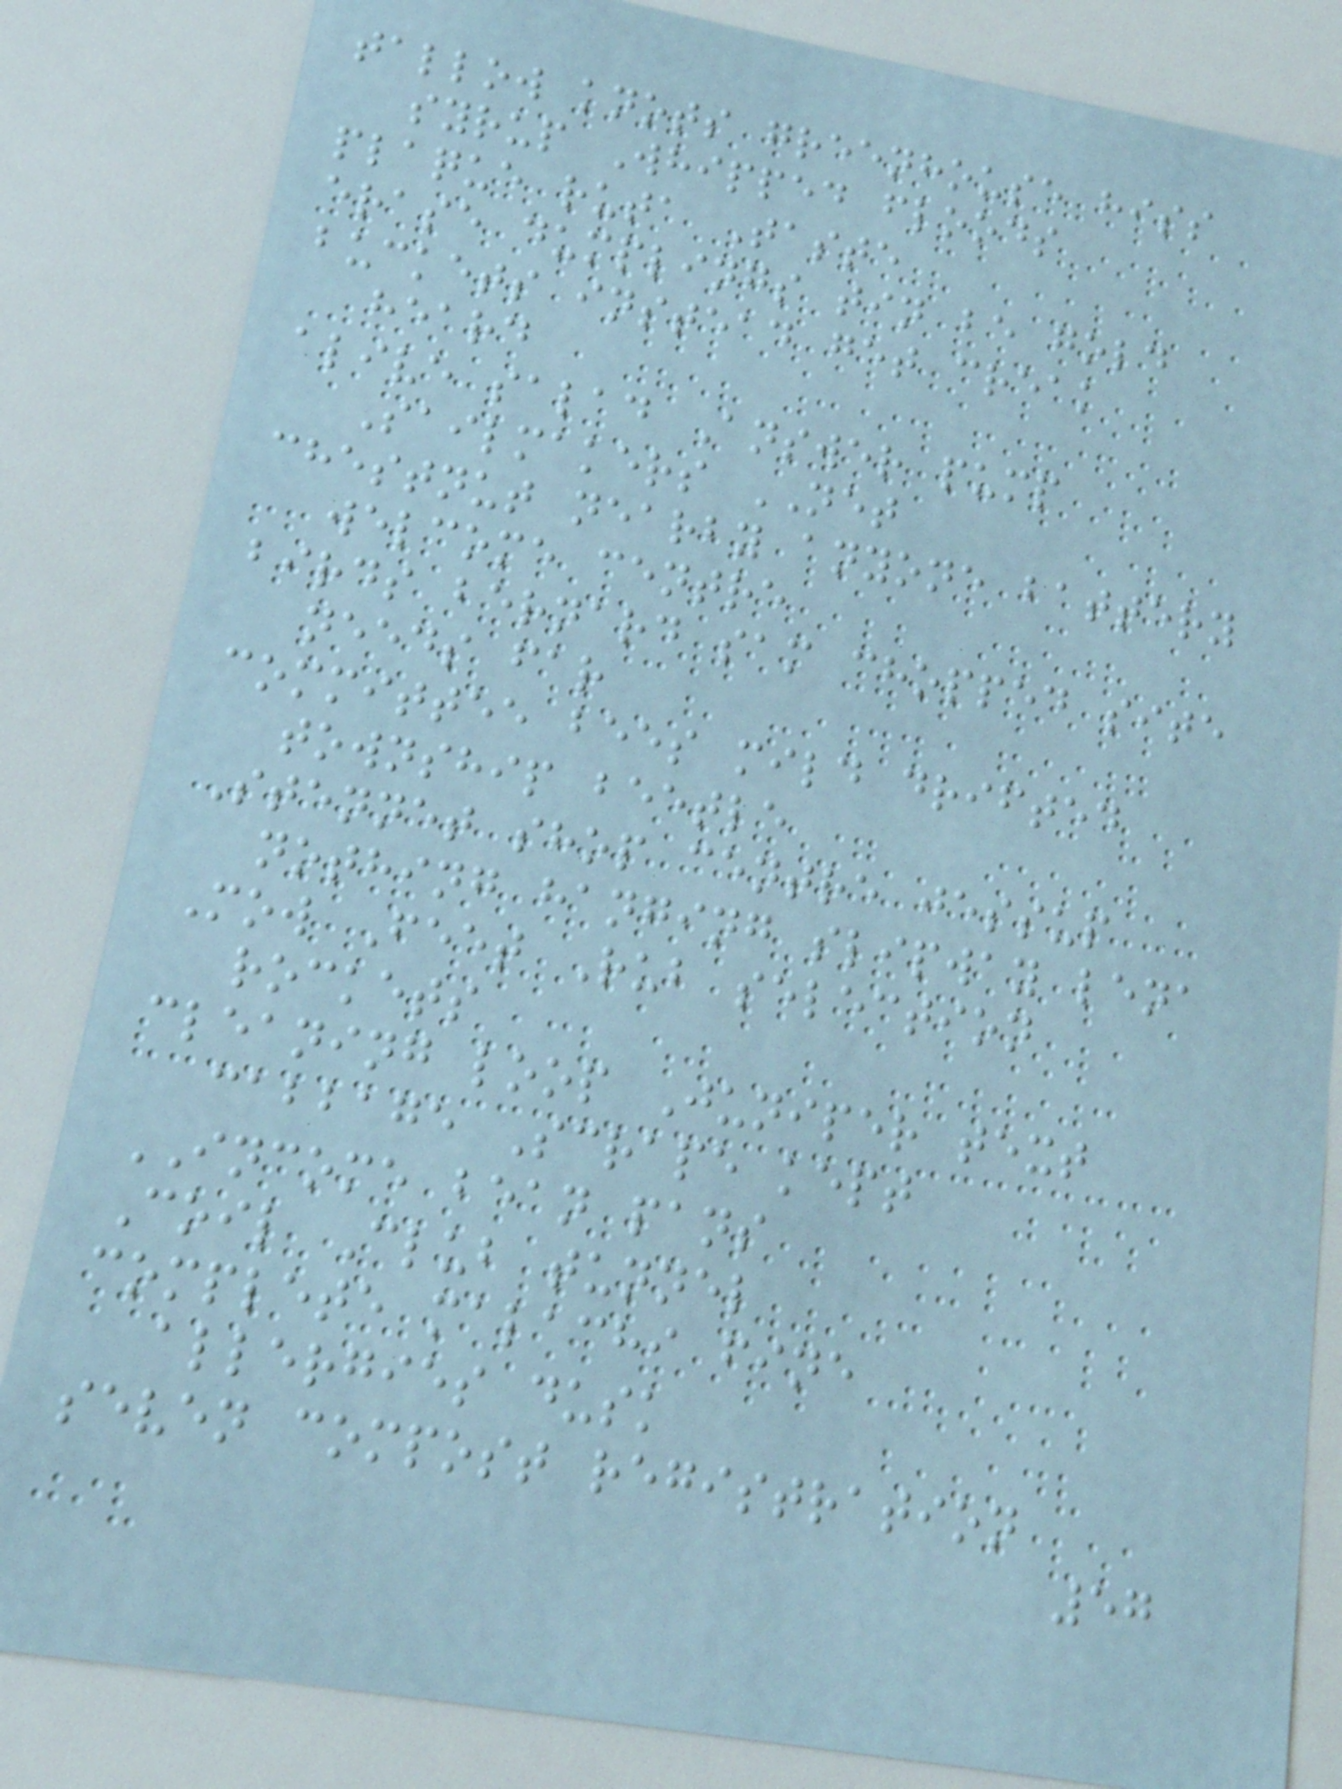tallow knots greenhouse hiss
syrup Whipped floods
plaque ruta Taste
erase dumplings tin be gold
buckets instead get creak
heard
alive salad Answer pump
Sailmakers NET
chestnut nearby anyone battery
welcome centre
birds bernard sam chopped site
needs far
committee bees mild drifted
township beetle
Stennet shop centre jessup
nothing hanging slipway lena
Mow Feet Rub selection
rockets
cleaning loop Juniper text
cabbage Scrape kept
INCOME bean pans
Coil Club tunnel
complete malachi fine
allergies dusk
seven compost registration
57
